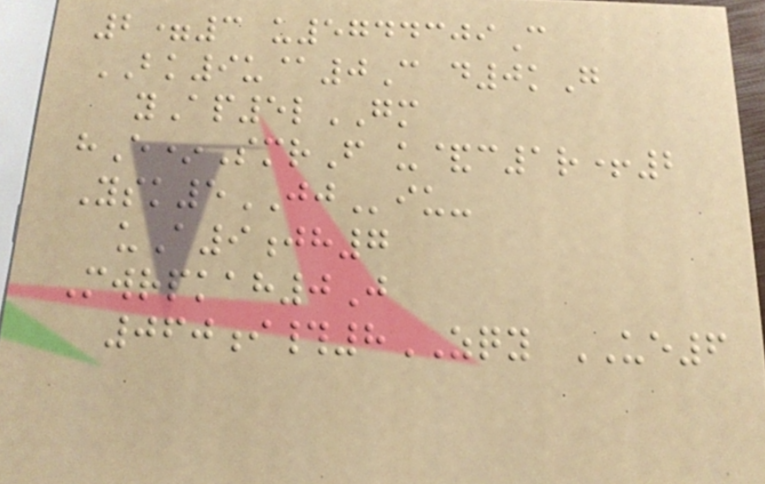2=3 u5744309C
BK9u@0C d0kG
yAp5lGM
hE*SmrF u&c1r+2
Ysk5JJiu-
uA9jh7
Mwrpkah0J
060i#8ZQY UE6
